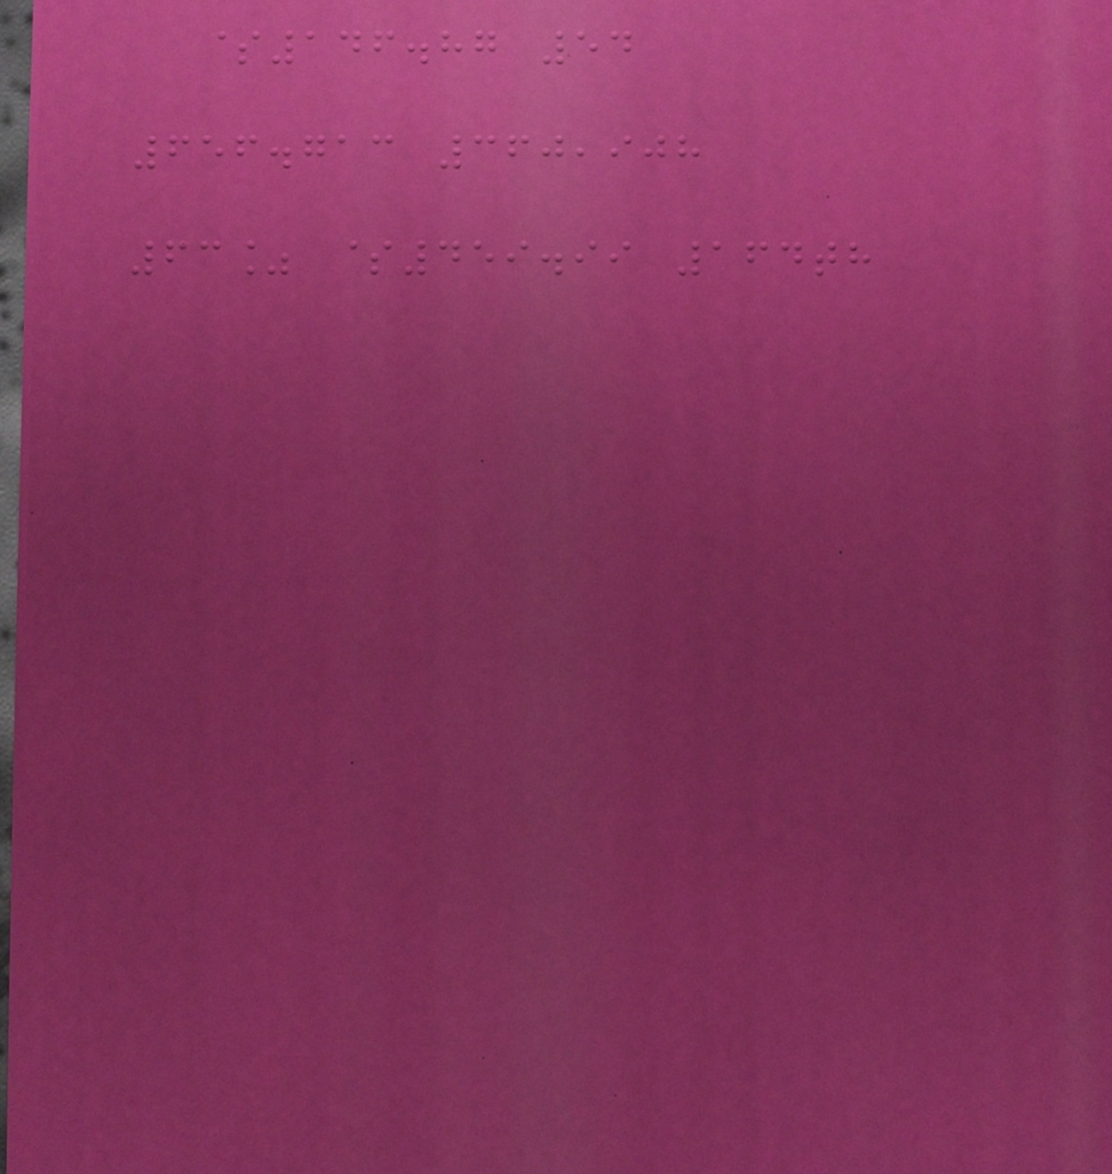$146.87 54
656.713 360,908
63% $459.99 164th
